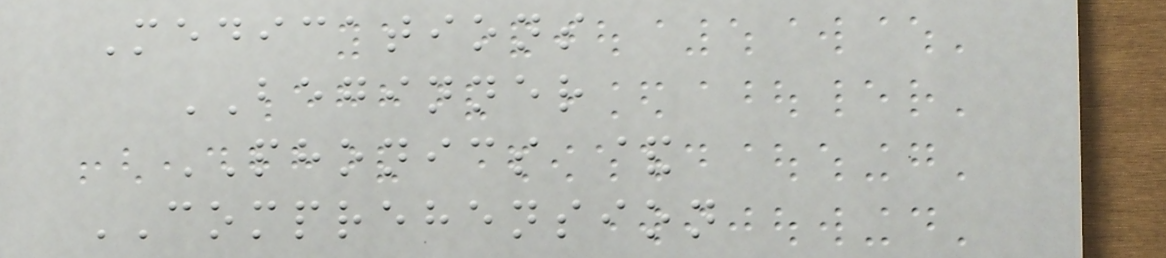Medications
BEGINNER
PHONICS &
COMPREHENSION
